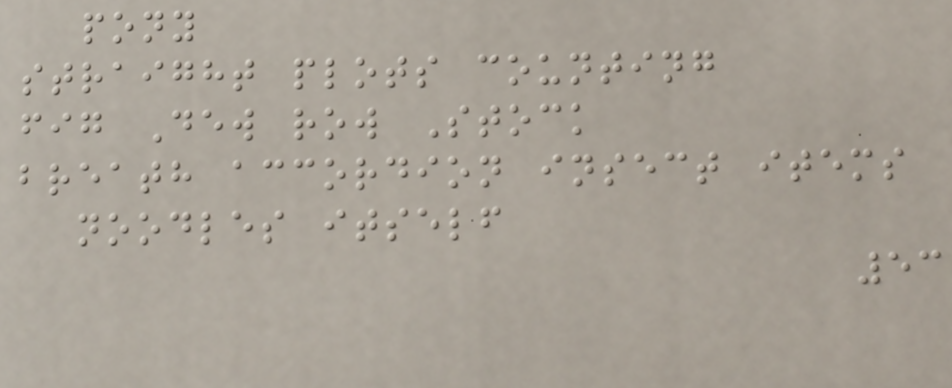pony
straight plots counting
fig Dew row Stock
breath accordion insect items
noodles itself
53
